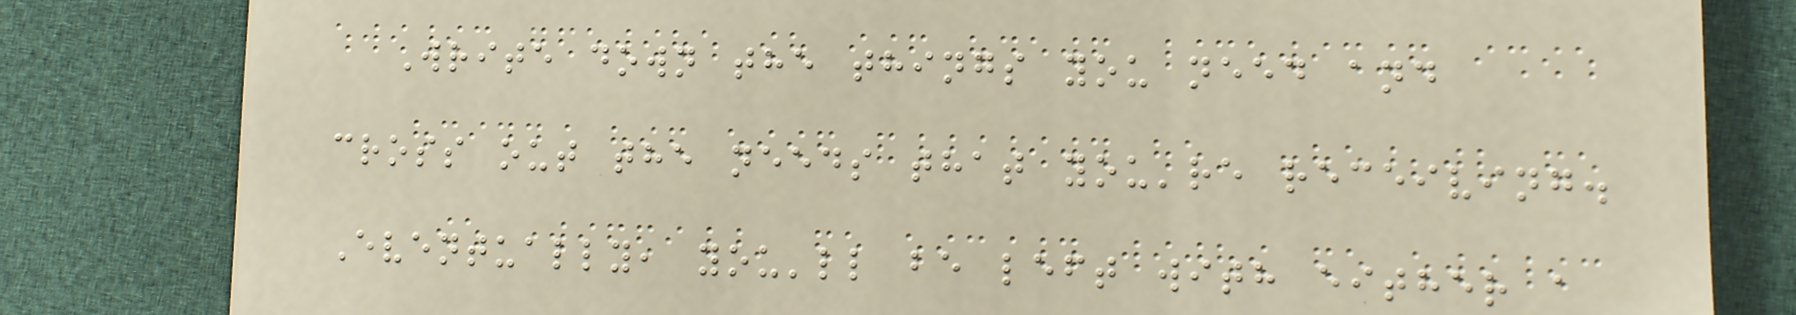Write down the things you need and
cross out the needs that you're receiving.
Eventually, you'll be left with either a
